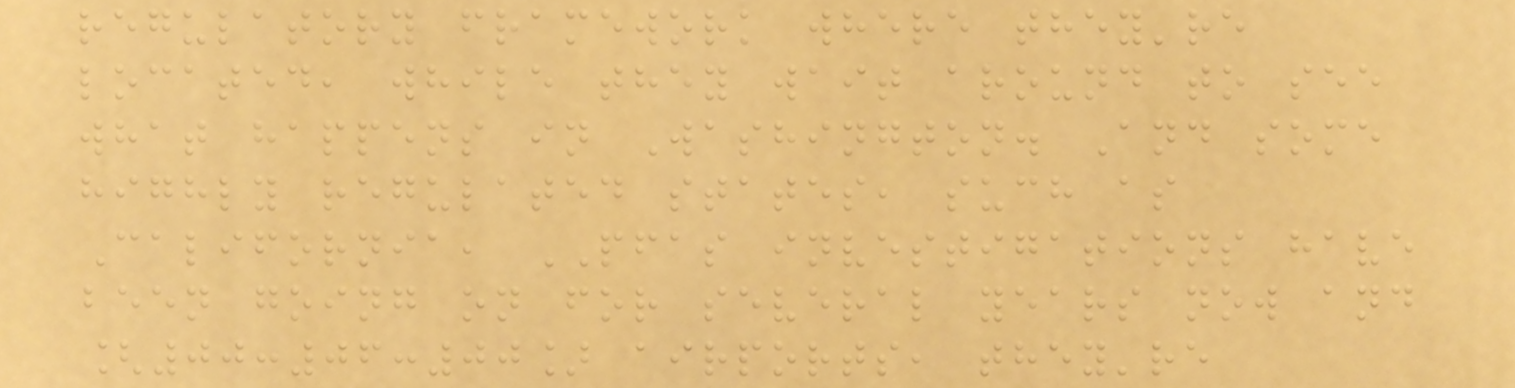regulatory framework where they're
located, while they wait around to see
what happens in Washington. And some
highly regulated states, such as
California, PFAS investigations have
been going on for several years now and
[00:06:00] airports, they're
